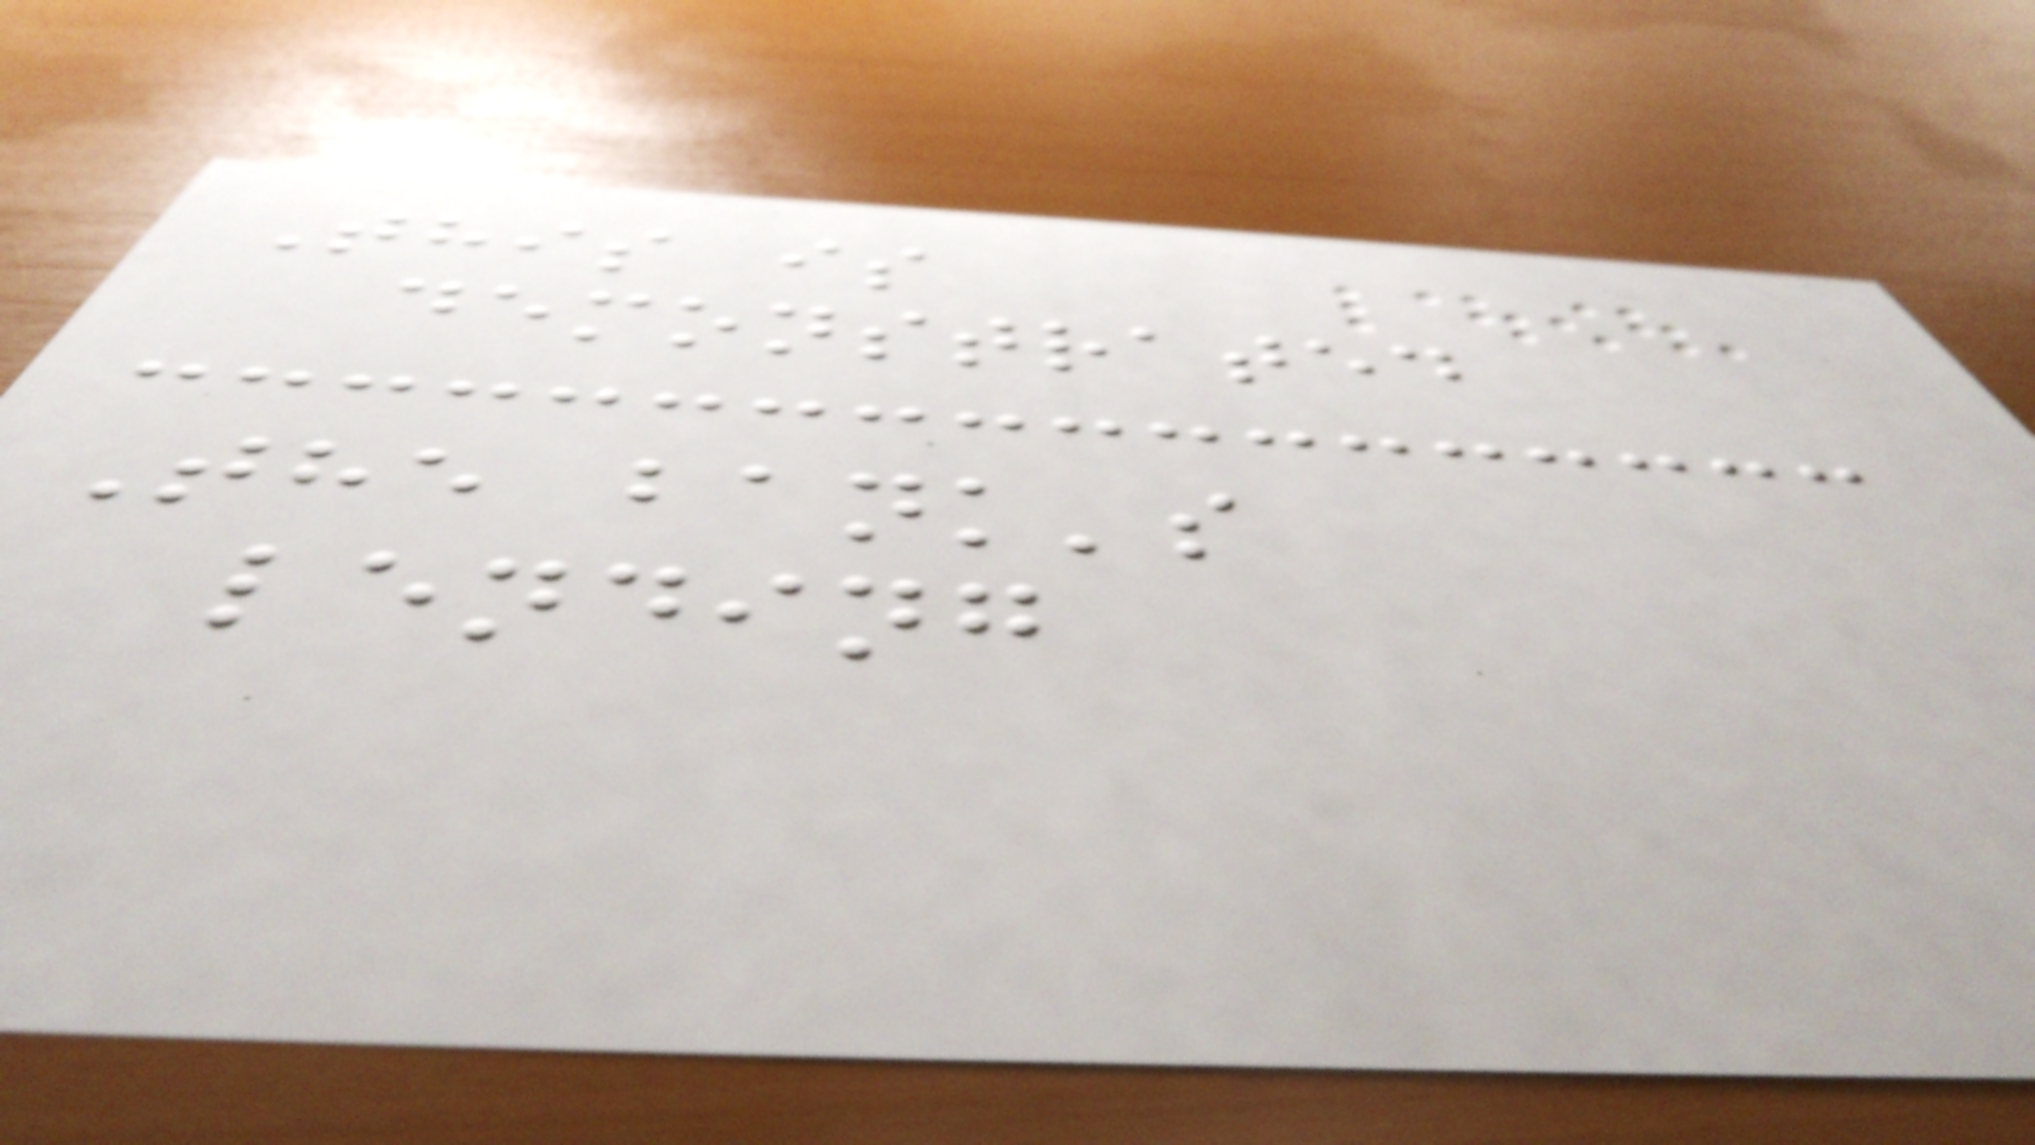This is
demonstrated
The bank's
lending
